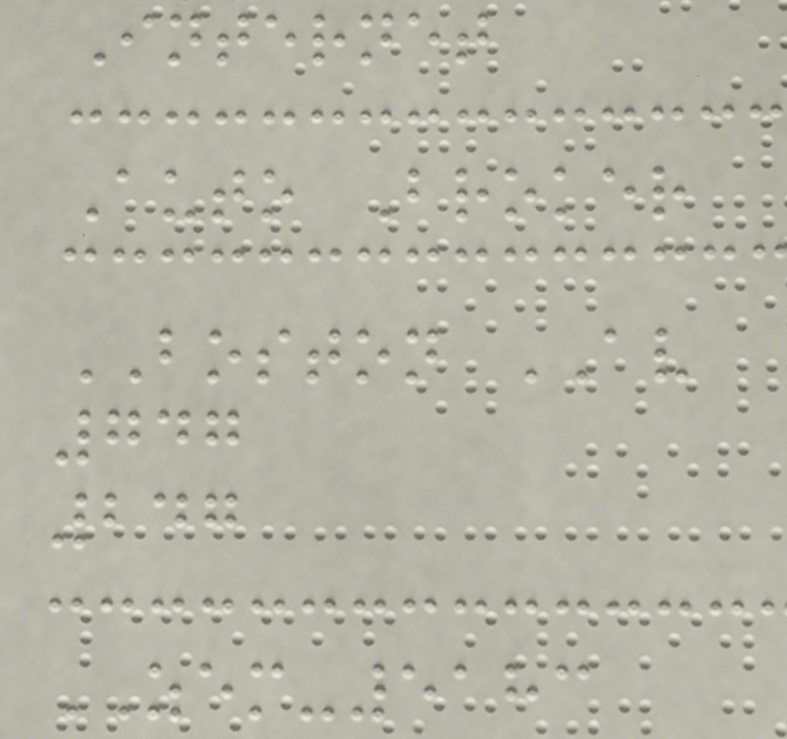Internet
Auto Broker
BOSTON AV
747
247
ZEM-5183
